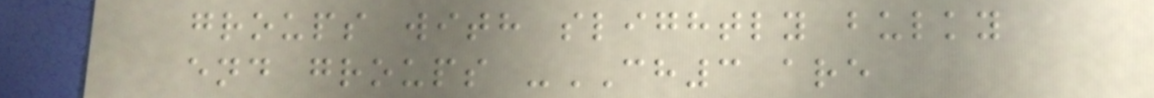groups with slightly bulky
end groups -CH3 are
